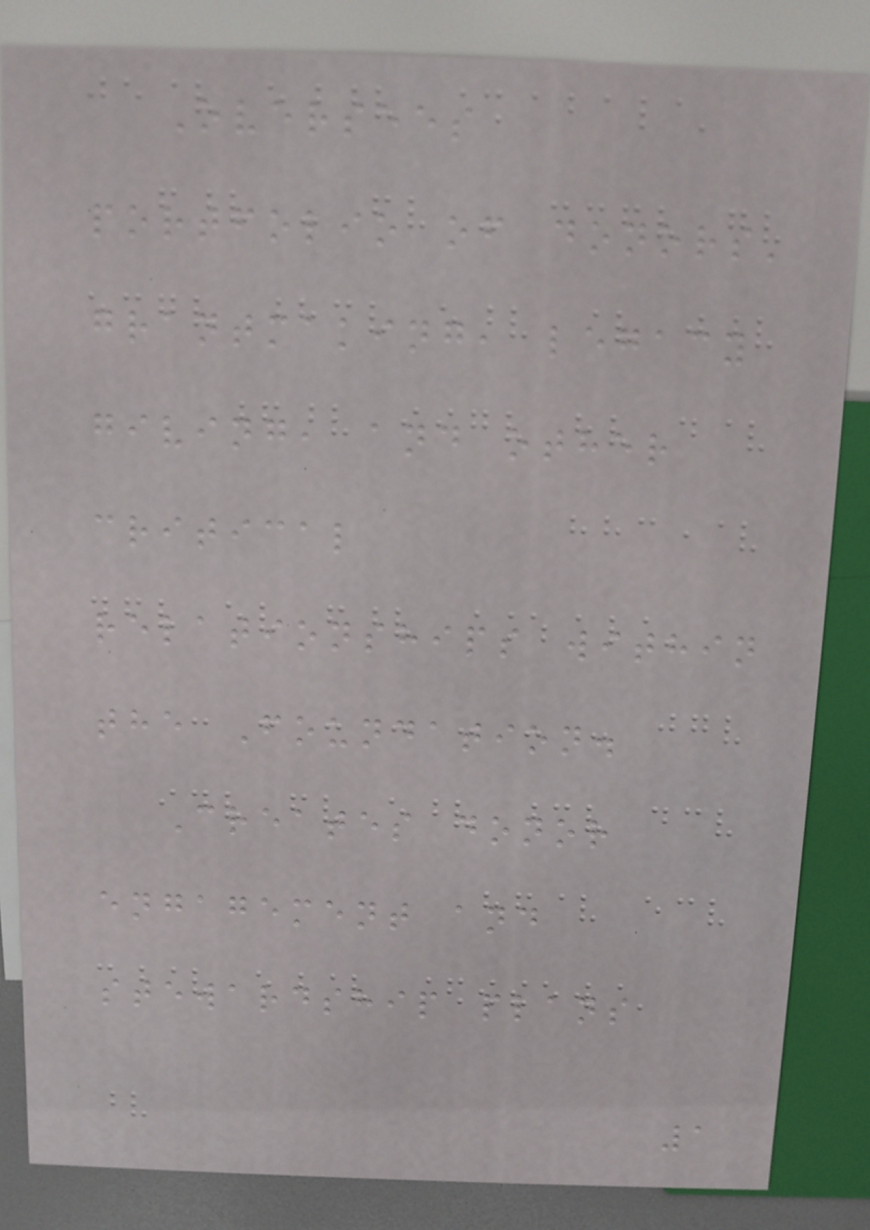Oversees
portfolio of donors'
grantmaking, legacy
giving, and other
critical
relationships within
the Foundation.
Creates donor
engagement and
stewardship plans
1
